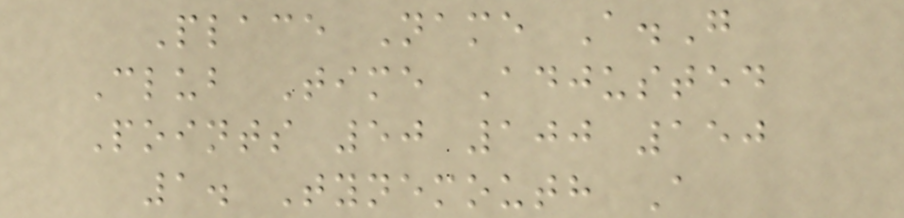Place Name A.G
Club Time Adjusted
Points 50 100 150
1. Tynemouth A
